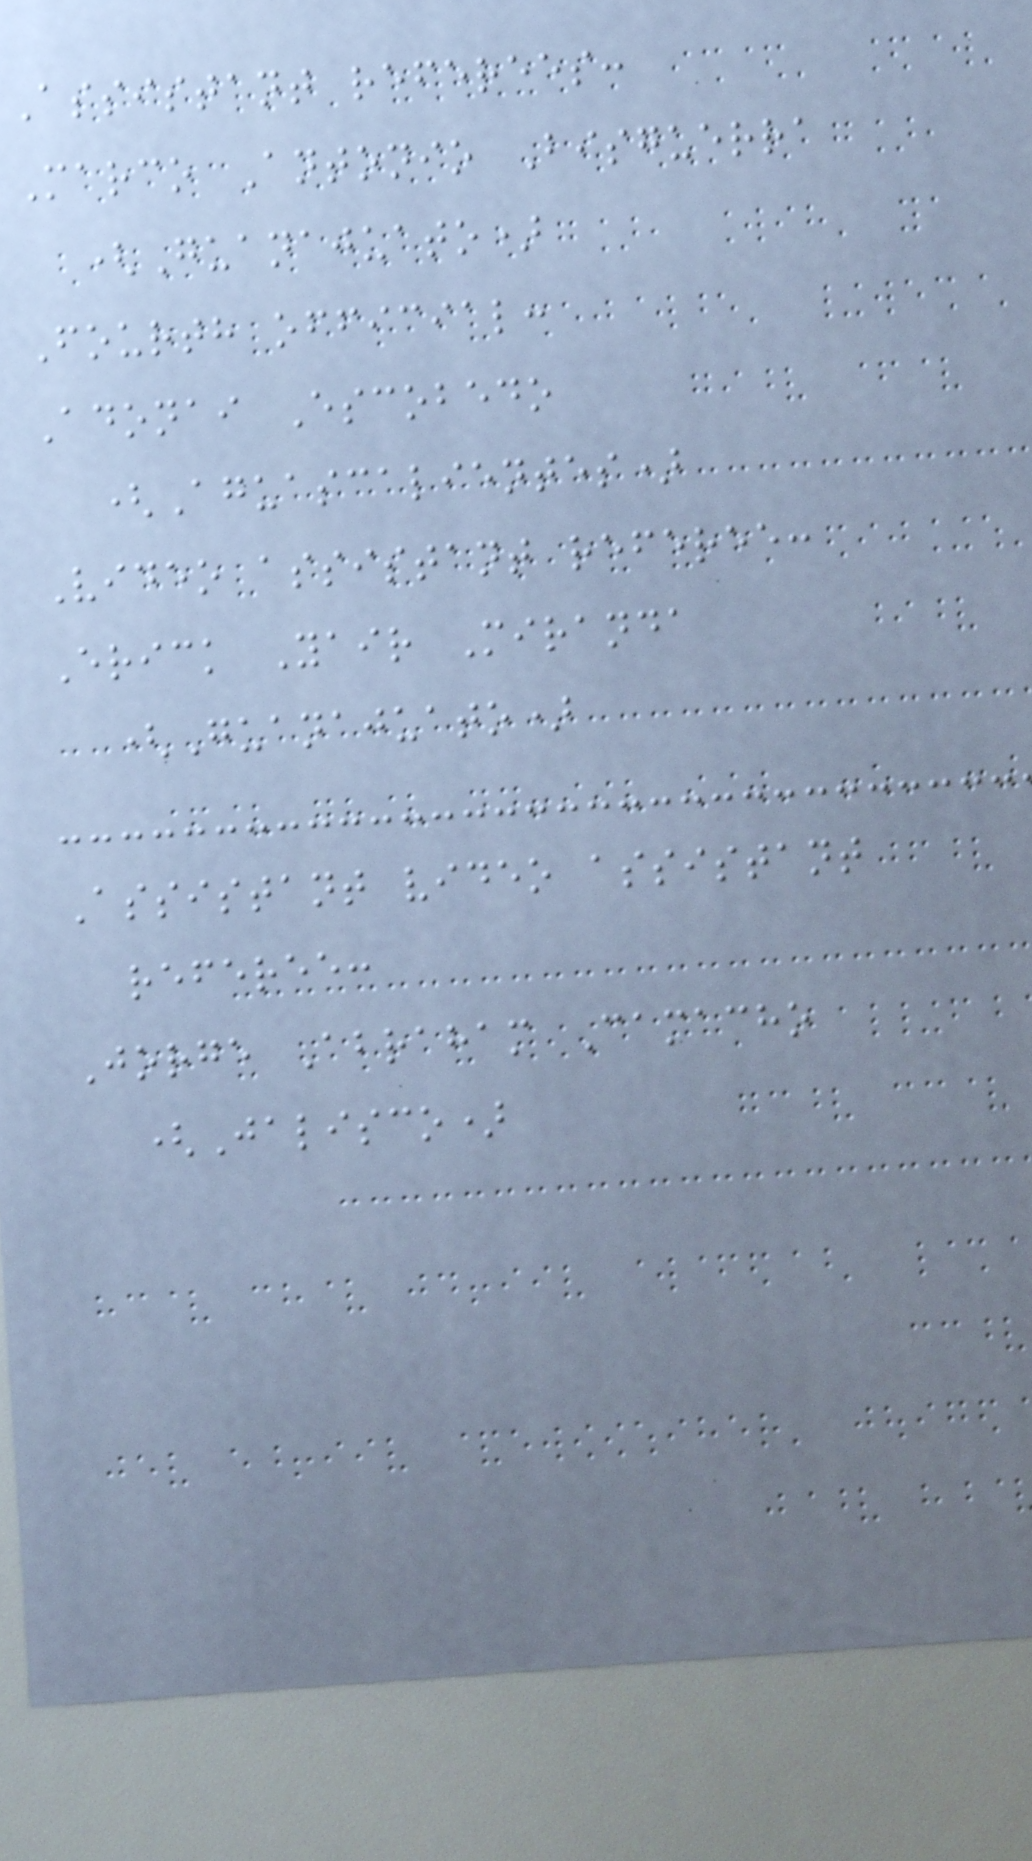Assistant referees:
Marco Antonio Bisguerra
(Guanajuato)
Fourth official:
Adonai Escobedo
(Aguascalientes)
Video assistant referee:
Erick Yair Miranda
(Guanajuato)
Assistant video assistant
referee:
Jorge Abraham Camacho
(Jalisco)
